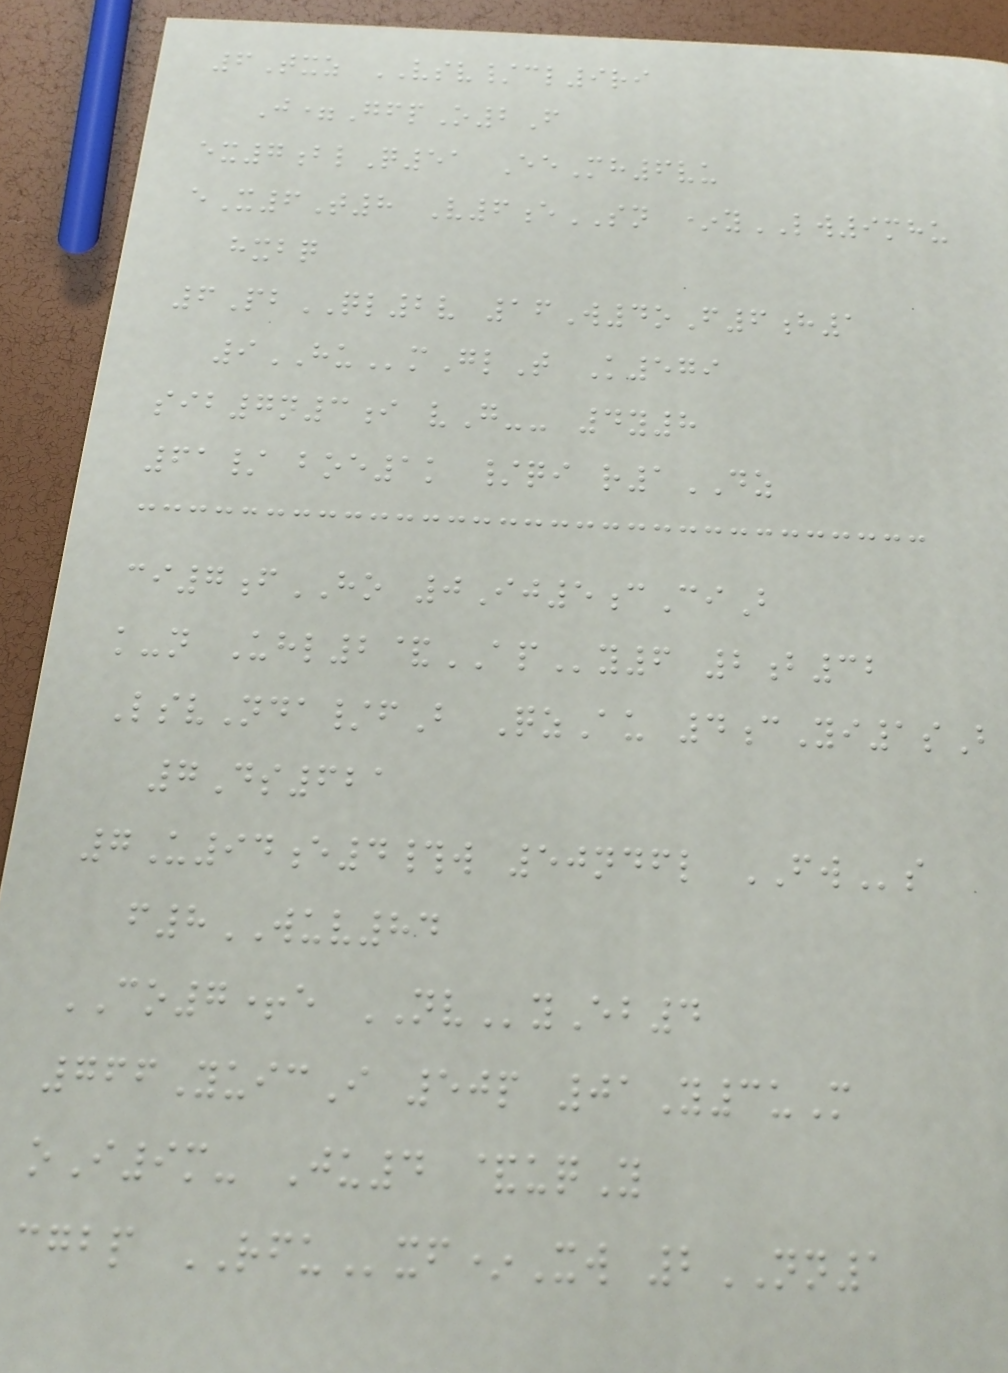6Txz VSV/cl9ri
J=GfpO2F
ex7blQ51 EeMh6vu
eX6T8 V6eSN *yLW9mhu
hxbq
6PbQL2v 16W4oF6h1
9HUmGlT K579
sib7n3i vG-- 4y8
61/ boe1k /qi r1DZ
ci7fHO 0Ij5cCiB
k-n Uhl2&APy6 2b32
LsvNda/fB QzAu 4cYi1sB
7Ds621
7U94e4#w 50ndfl FWs
f8WUV84
CO7+e NVyEb4
766YuicI 50p 01Y3uM
oI9m- Ju4 &uqY
cgbp RFUxf*Xw 2NN1
